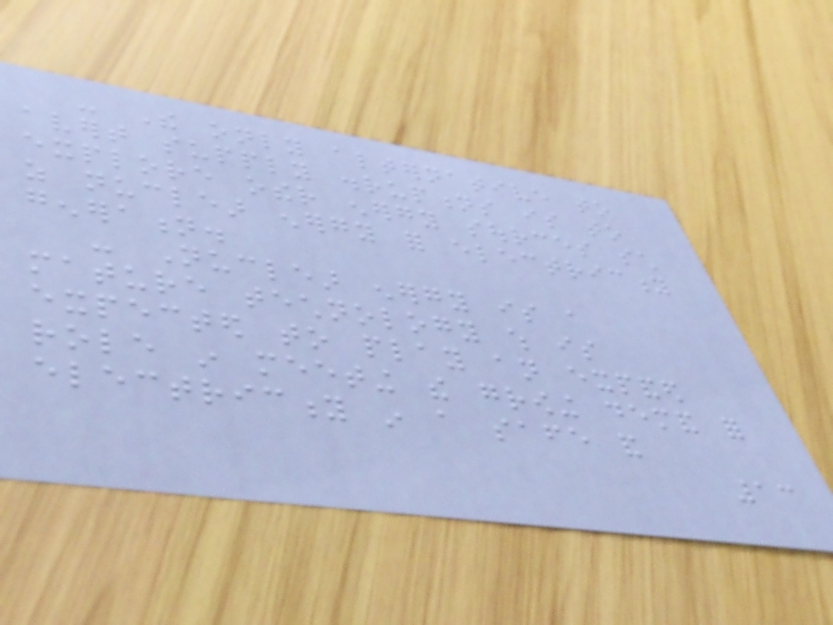- The only alternative to
avert supply disruptions is to
explore other energy sources such
as nuclear energy for electricity
generation.
- Nuclear energy is a
mature technology which is
expected to play an expanded
role in meeting the growing demand for
electricity in a safe and
13
